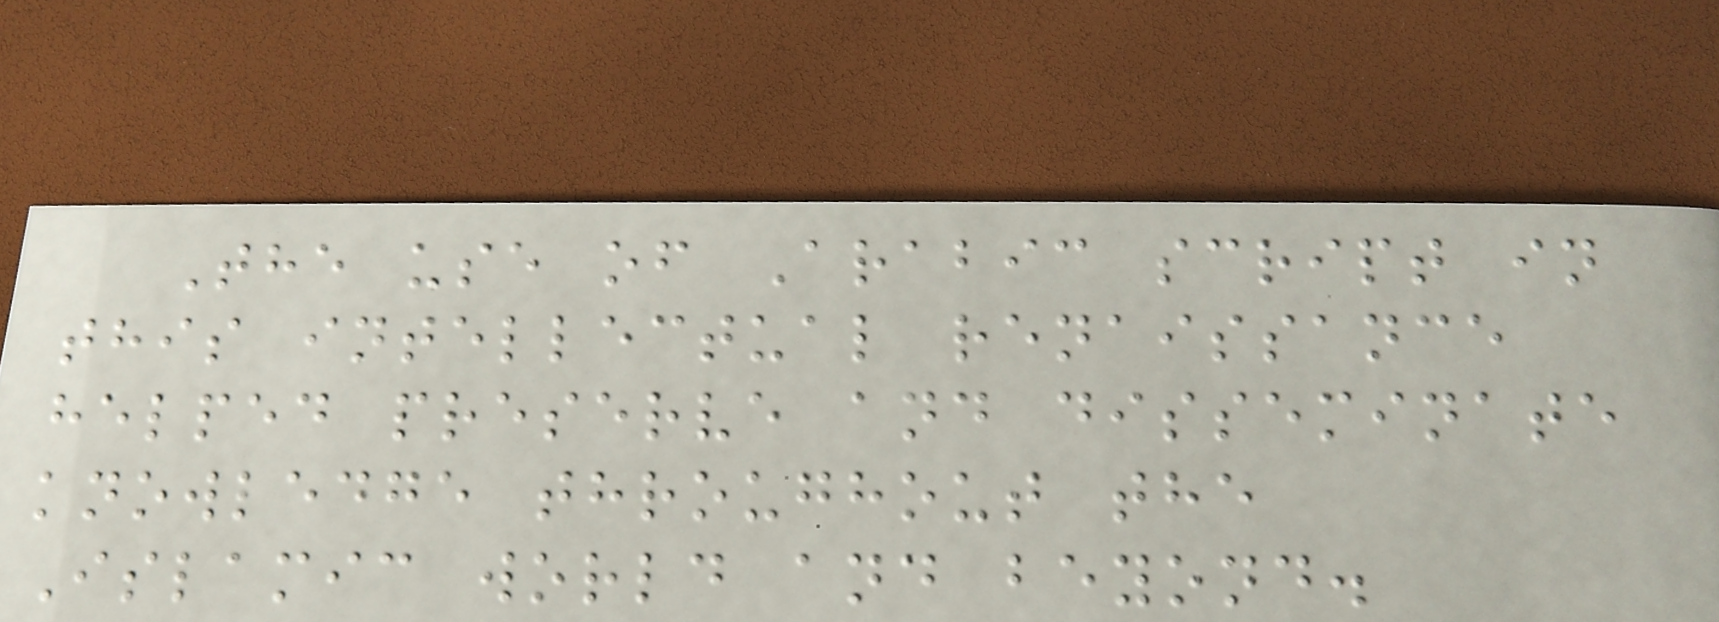The use of Arabic script in
this intellectual renaissance
helped preserve and disseminate
knowledge throughout the
Islamic world and beyond.
